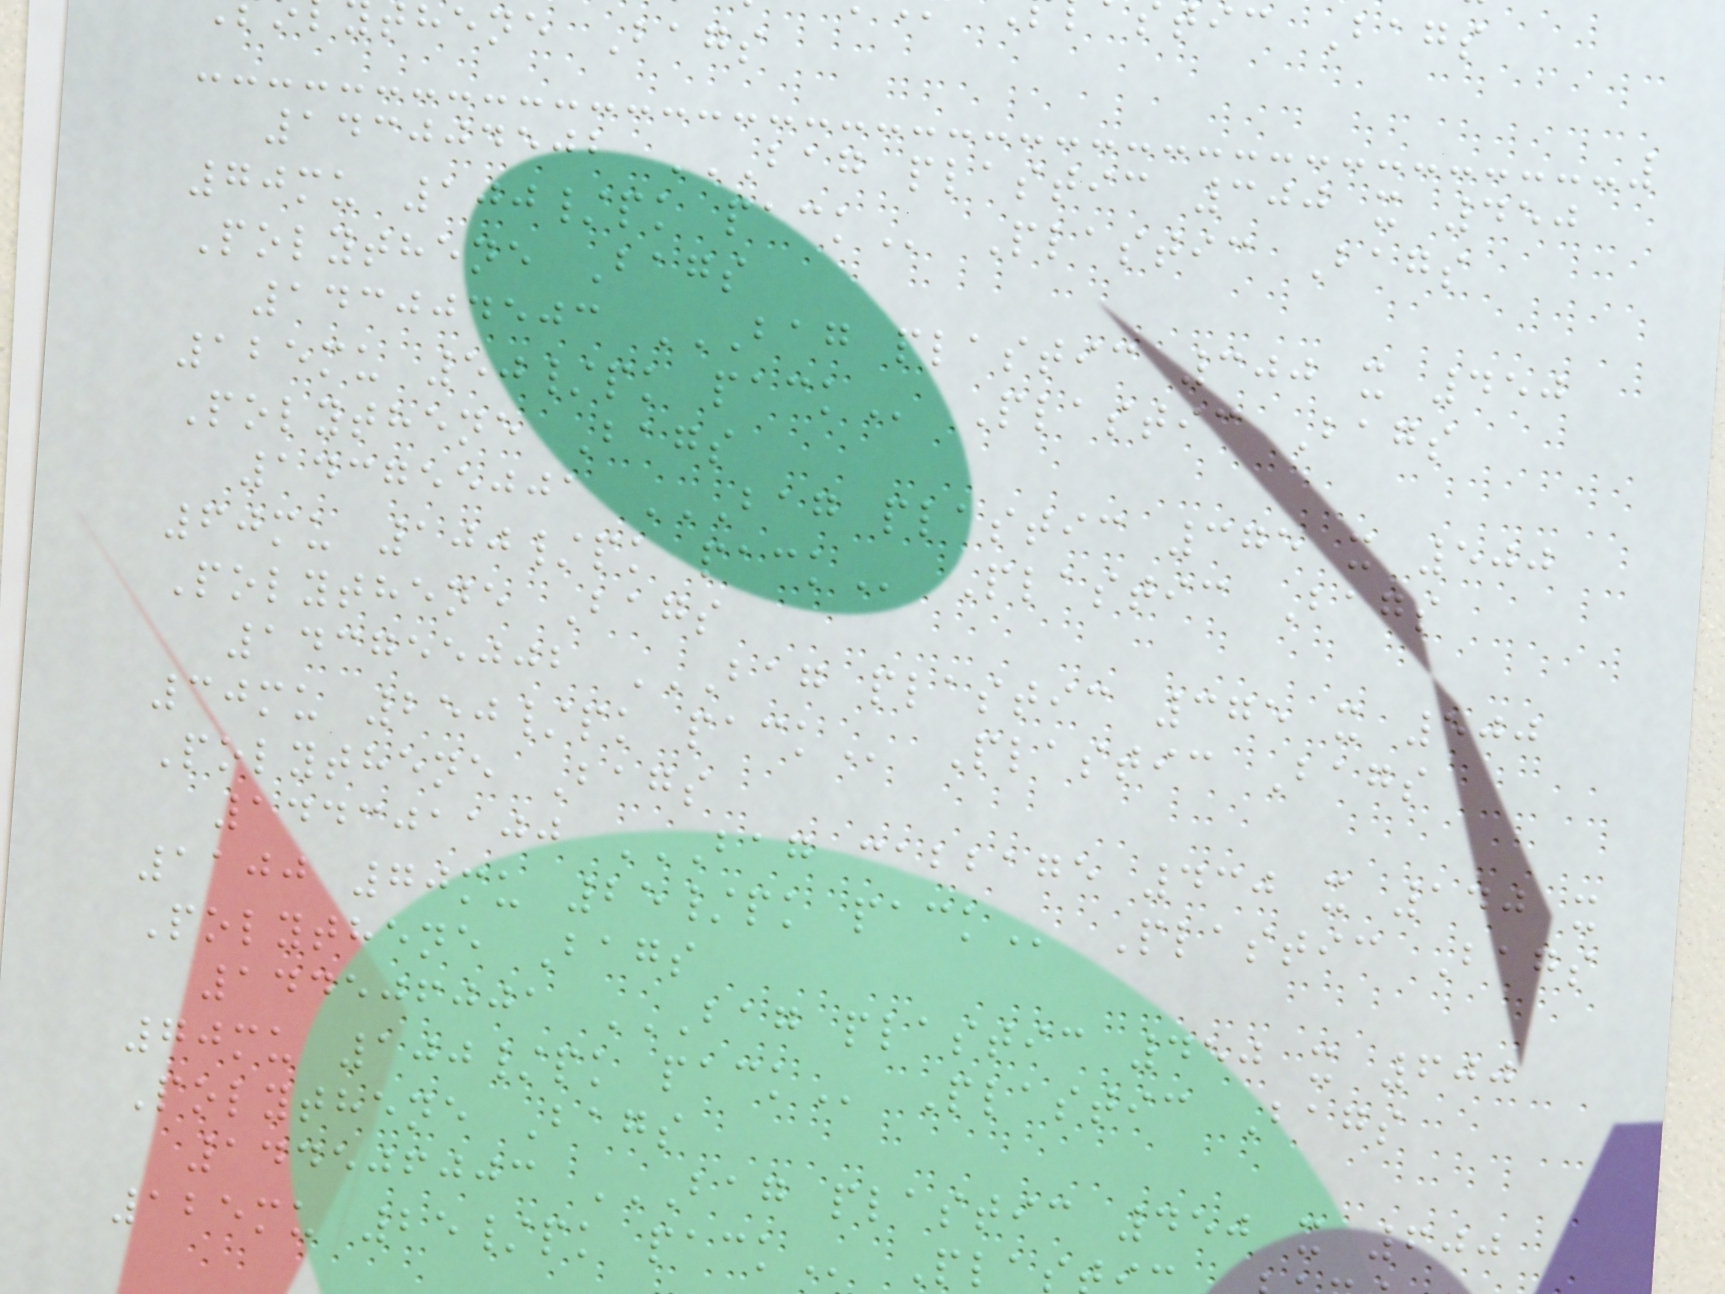tic Bags
hene Bags
143004502 BAG PLASTIC 300 X 450
70mu 100/pk
Polythene Bags
143004503 BAG PLASTIC 300 X 450
125mu 50/pk
Polythene Bags
143755001 BAG PLASTIC 375 X 500
60mu 100/pk
Polythene Bags
143755002 BAG PLASTIC 375 X 500
30mu 250/pk
Polythene Bags
144301100 BAG CABBAGE 430 X 140 X
1100 70mu 25/pk
Polythene Bags
144506001 BAG PLASTIC 450 X 600
70mu 100/pk
Polythene Bags
144506003 BAG PLASTIC 450 X 600
125mu 25/pk
